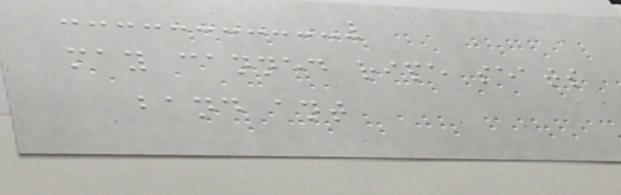may canned ripe seats
band ant
